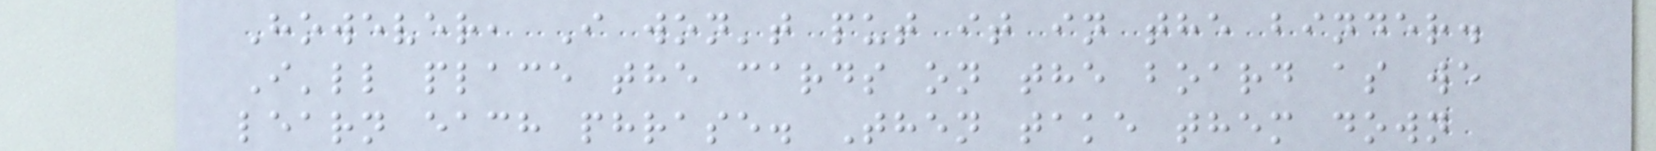However, I won't put it in the binder.
I'll place the cards on the board as we
learn each phrase. Then take them down
